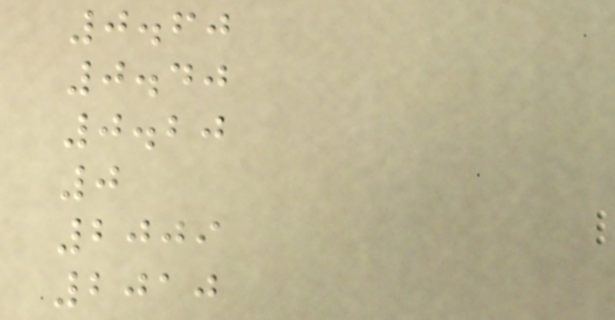0.60
0.40
0.20
0
2009
2010
